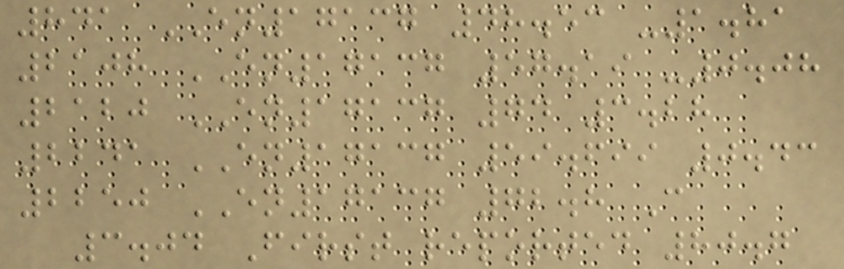841 EN17137 48.53 -1.81
2108 EN17137 57.19 -0.08
2120 EN17137 74 3.28
2241 EN17137 59.699 0.43
2250 EN17137 72.8 C
3.04 First reported 80.7
